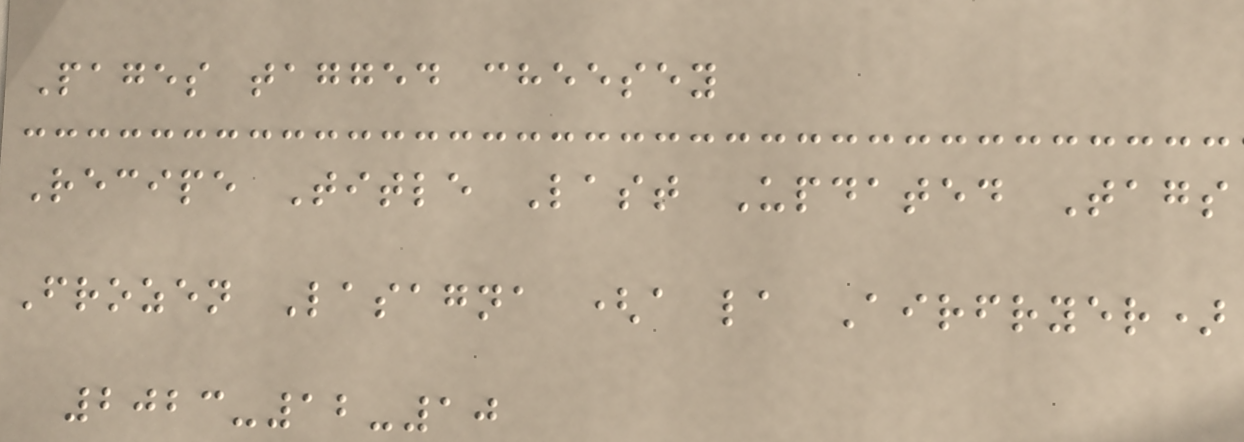Pages tagged cheesey
Recipe Title Last Updated Tags
Frozen Lasagna (a la Airfryer)
2023-12-10
